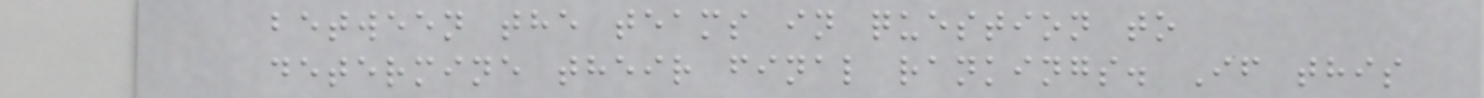between the teams in question to
determine their final rankings. If this
